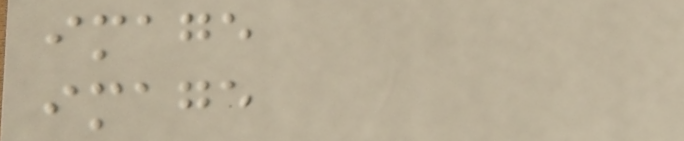image
image
